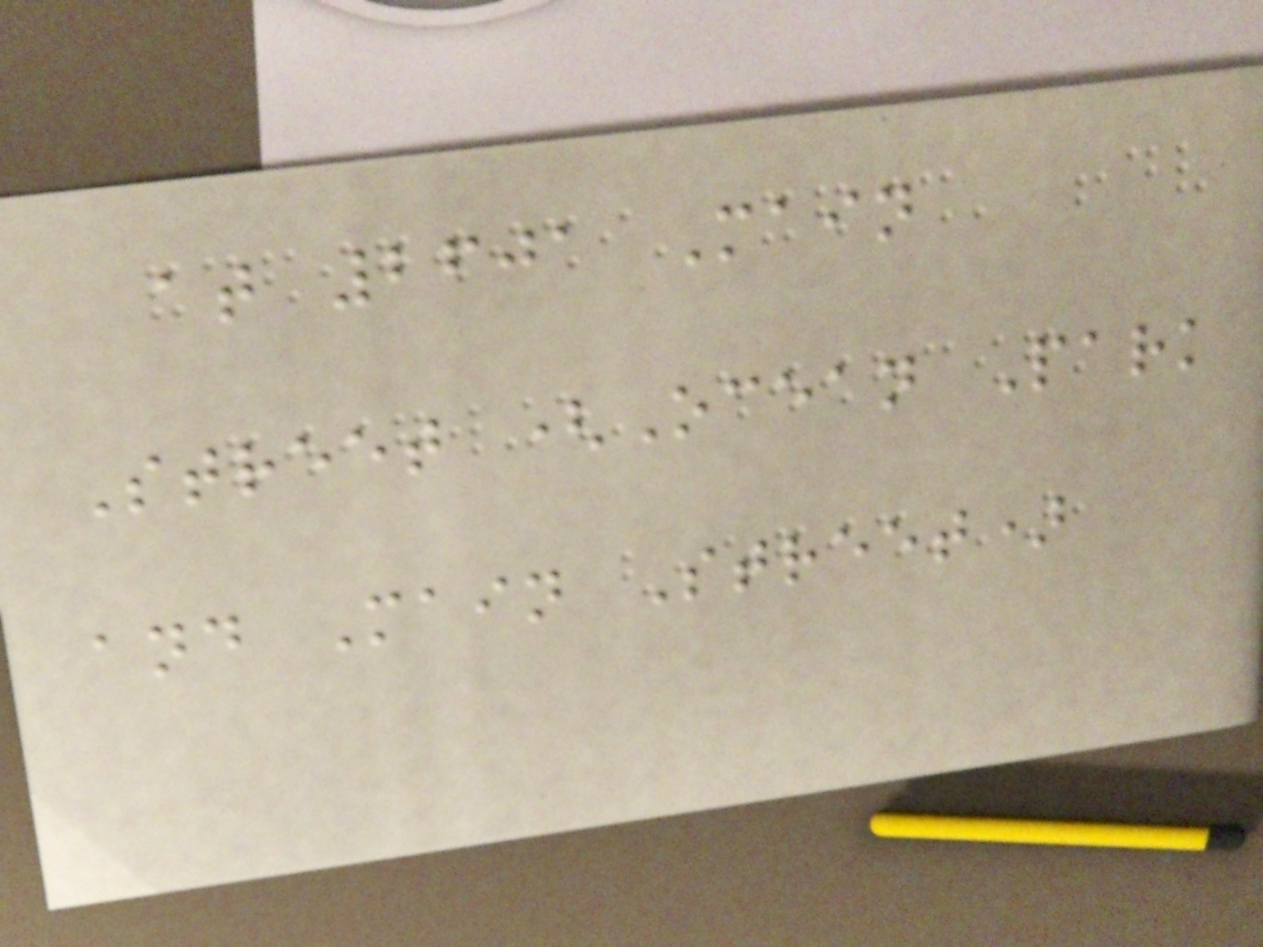at 2601 Main
Street (Ocean Park
and Main Street)
